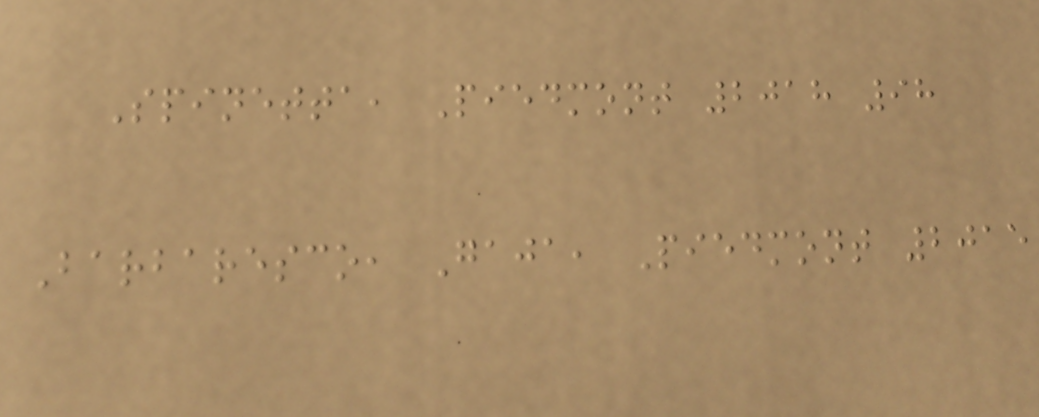Spinetta, Piedmont 2018 98
Barbaresco, Gaja, Piedmont 2015
